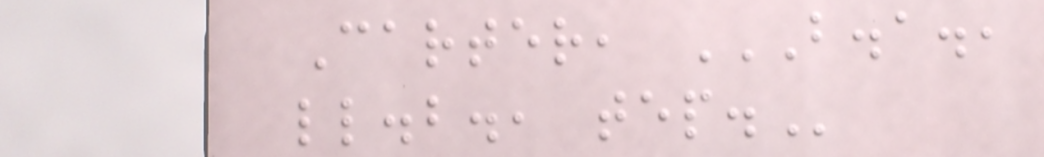Carter, B.A.,
LL.B., TEP.
